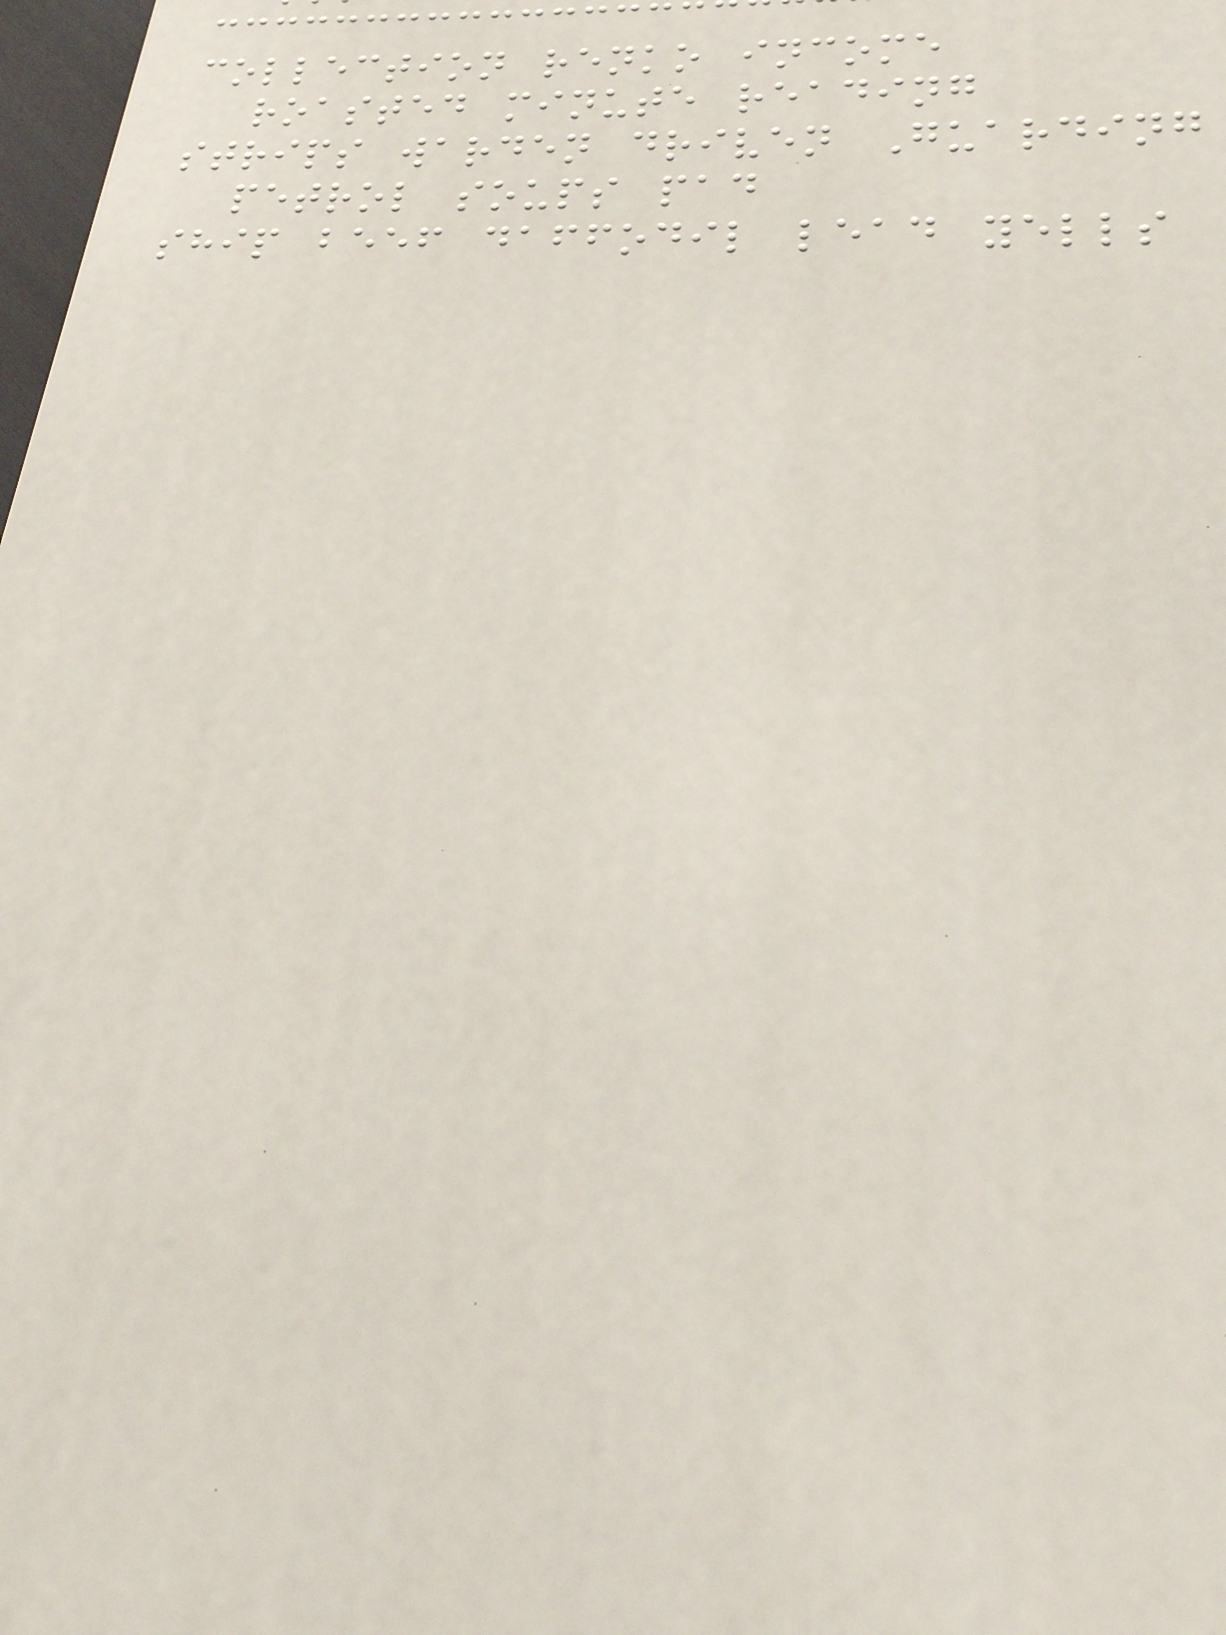collection renko income
roasted minute reading
strips warden driven Guarding
petrol soups pad
ship beef daffodil lead yells
